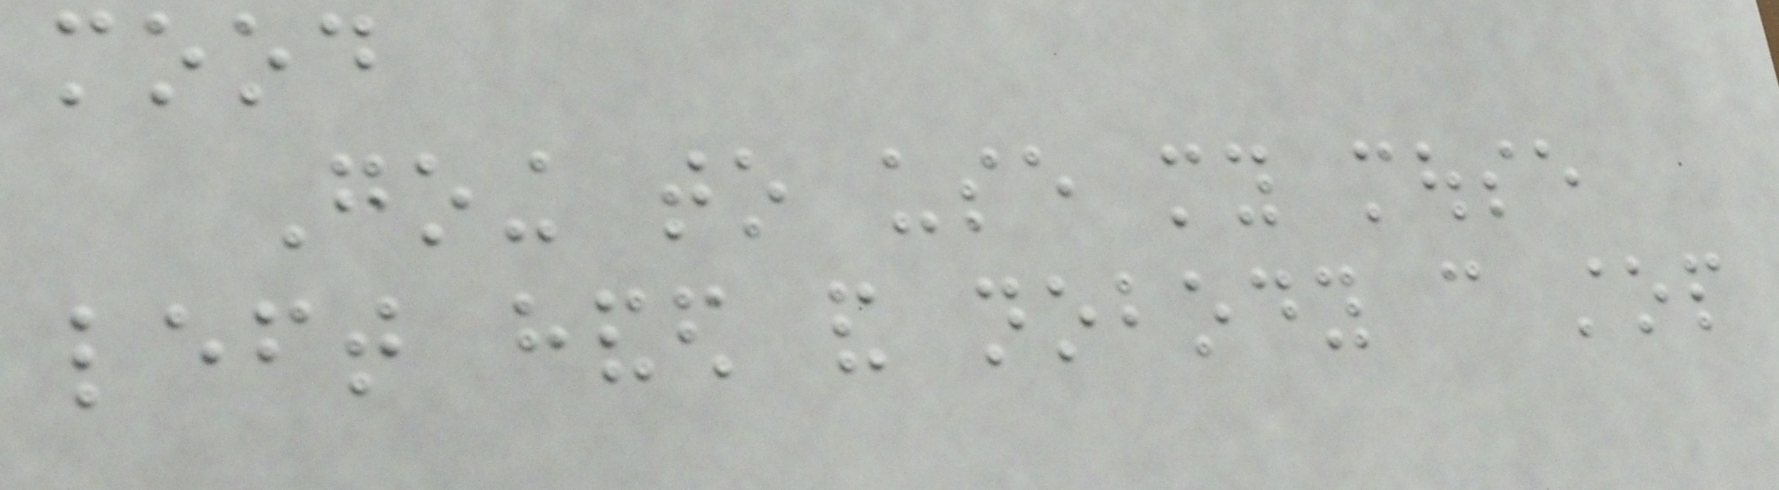mood
Going to use my mouse
left handed and nobody can stop
